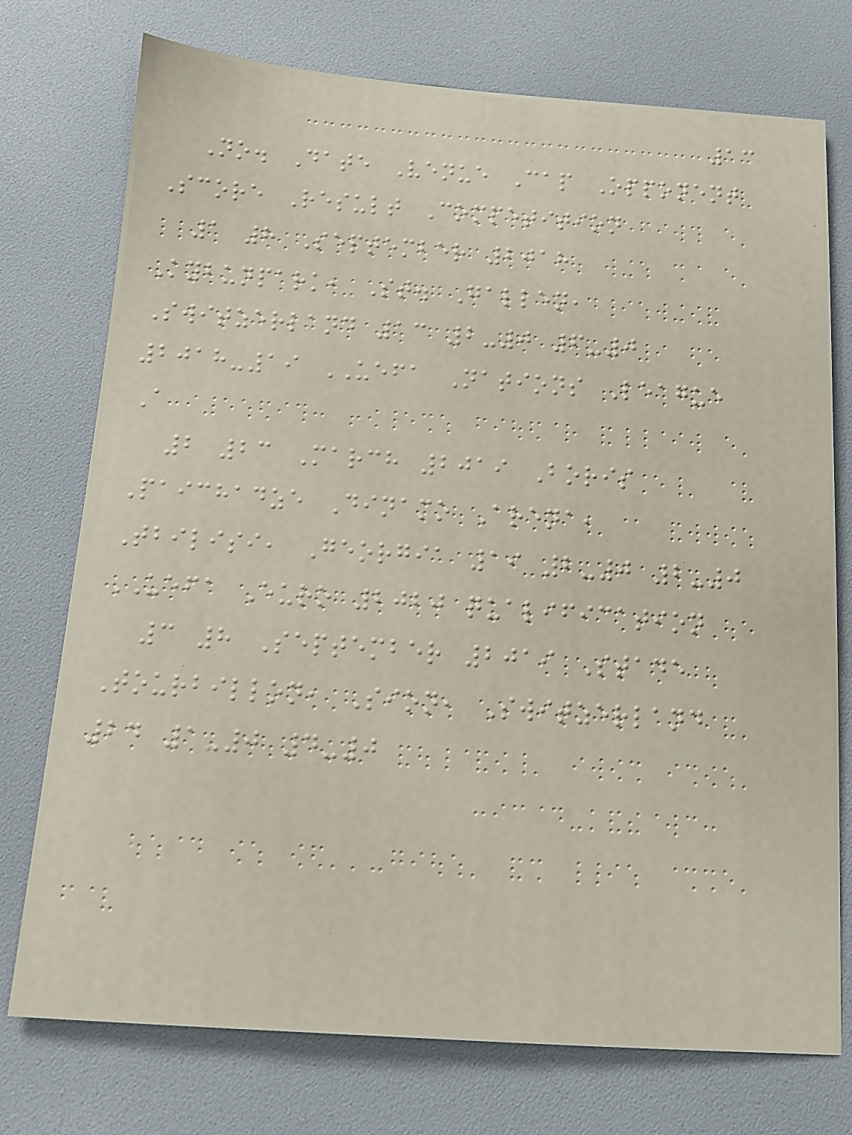13
No. Date Venue Cap Opponent
Score Result Competition
1 8 September 2018
Kybunpark, St. Gallen,
Switzerland 13 2-0 6-0
2018-19 UEFA Nations League
A
2 23 March 2019 Boris
Paichadze Dinamo Arena,
Tbilisi, Georgia 19 2-0 2-0
UEFA Euro 2020 qualification
3 8 September 2019 Stade
Tourbillon, Sion, Switzerland
24 1-0 4-0
